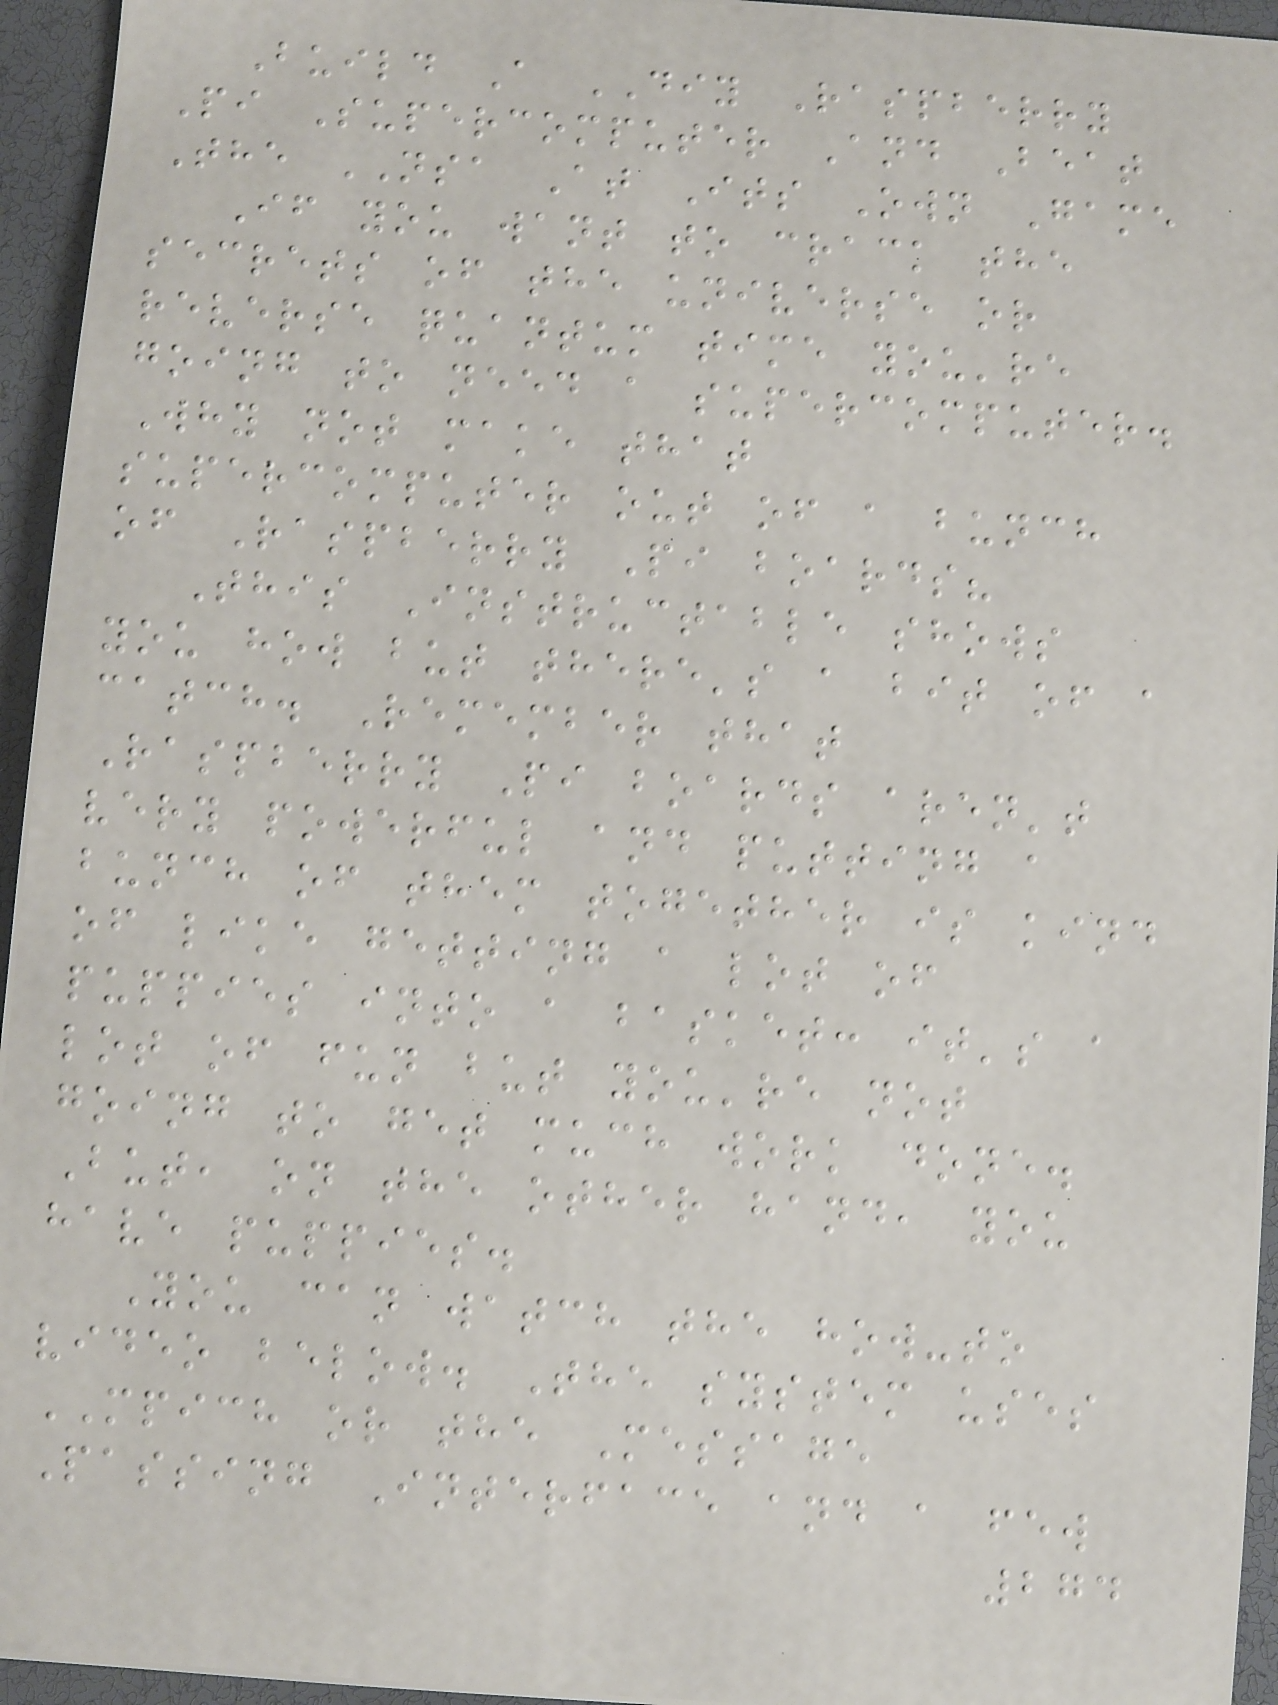Build A DIY Raspberry
Pi Supercomputer And Beat
The NSA At Its Own Game
If you want to crack the
secrets of the universe or
reverse quantum time you're
going to need a supercomputer.
Why not make that
supercomputer out of a bunch
of Raspberry Pi boards?
This Instructable shows
you how but there's a bit of a
catch. Remember that
Raspberry Pi boards aren't
very powerful and putting a
bunch of them together is kind
of like getting a lot of
puppies into a basket: it's a
lot of fun but you're not
going to get much work done.
But, on the other hand, you
have puppies.
You can watch the how-to
video below. The system uses
MPICH or the Message
Passing Interface and a few
274
